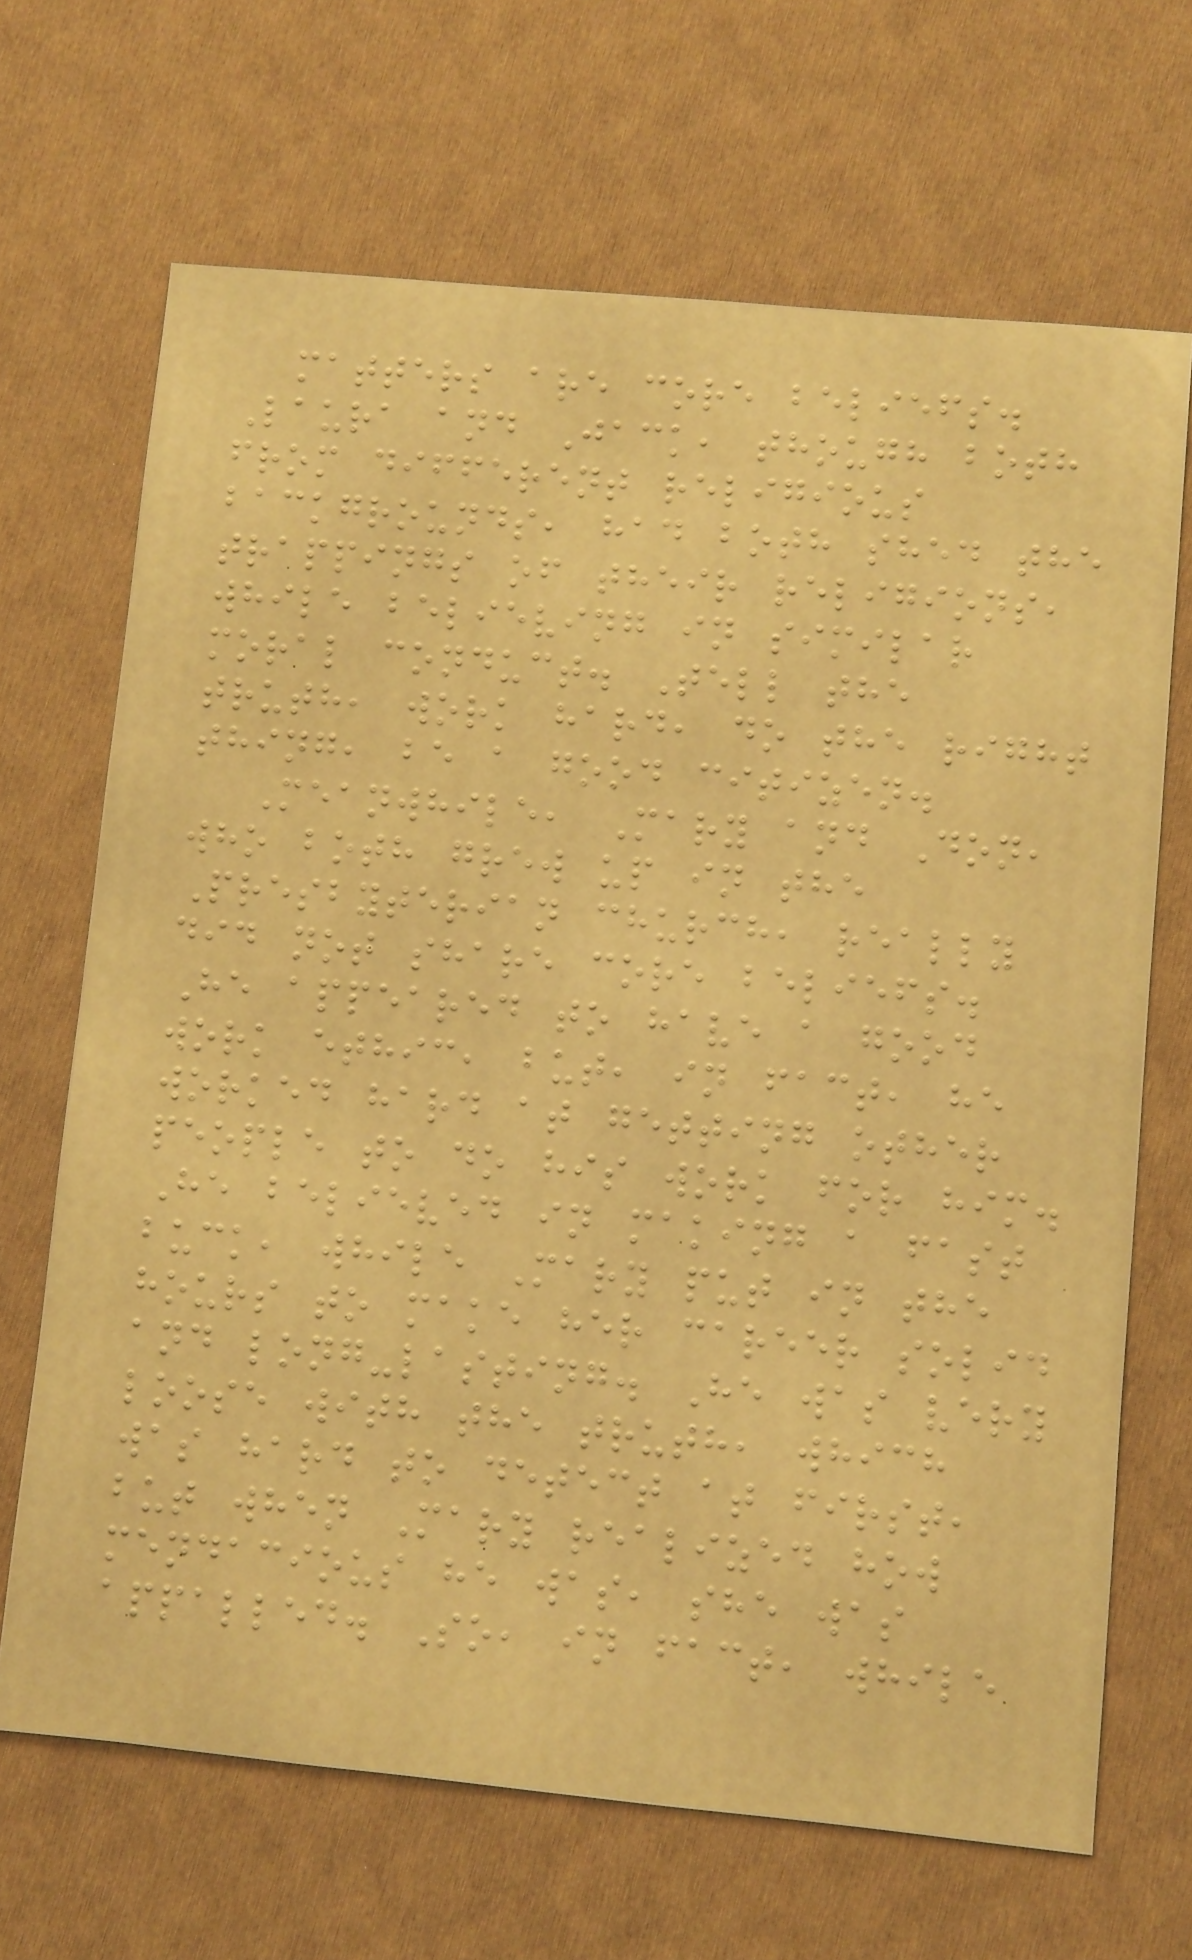matters are core beliefs.
Laura and Jack, though both
from different religious
backgrounds, had both shed the
trappings of their religions,
while believing in similar
moral conduct. Tell the
truth, work hard, do the right
thing, be a good citizen.
Meanwhile, Mary and Don,
who both grew up in the
Presbyterian church, really
did not share core beliefs.
He appeared to have a good
work ethic, but, in fact, he
worked hard at getting other
people to do his work for him.
He believed in making a fast
buck, while Mary put in the
hours to make her career solid
and long-lasting. He was very
loose with the truth, which
was hard to detect at first,
but when Mary realized how
mendacious he was, she was
appalled. So, in fact, while
